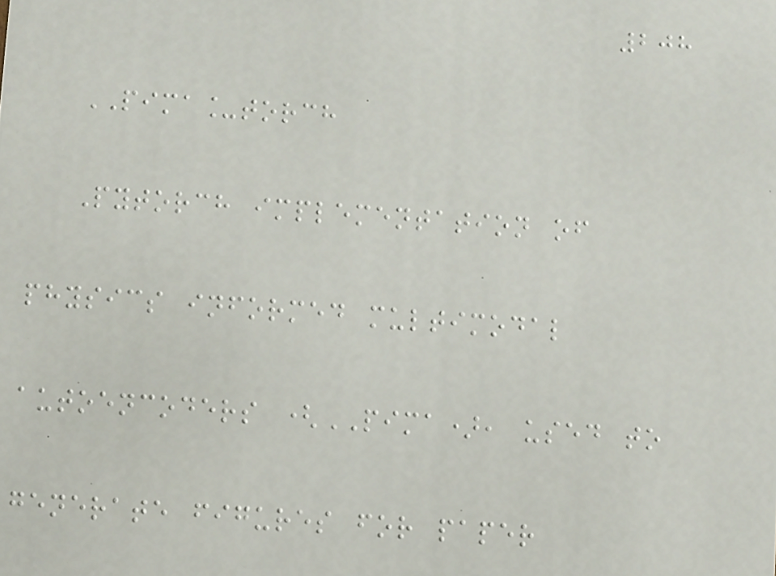208
PIMA_torch
Pytorch implementation of
physics informed multimodal
autoencoders (PIMA), used to
generate figures for paper
